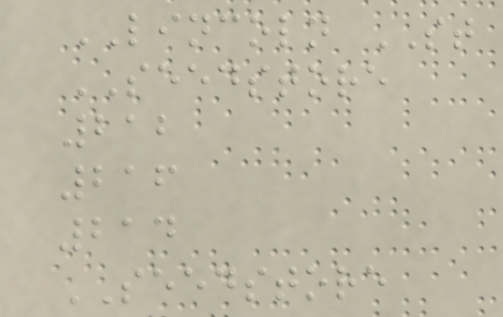LINCOLN ST
SEEDSTORE
212
216
214
SEEDSTORE
